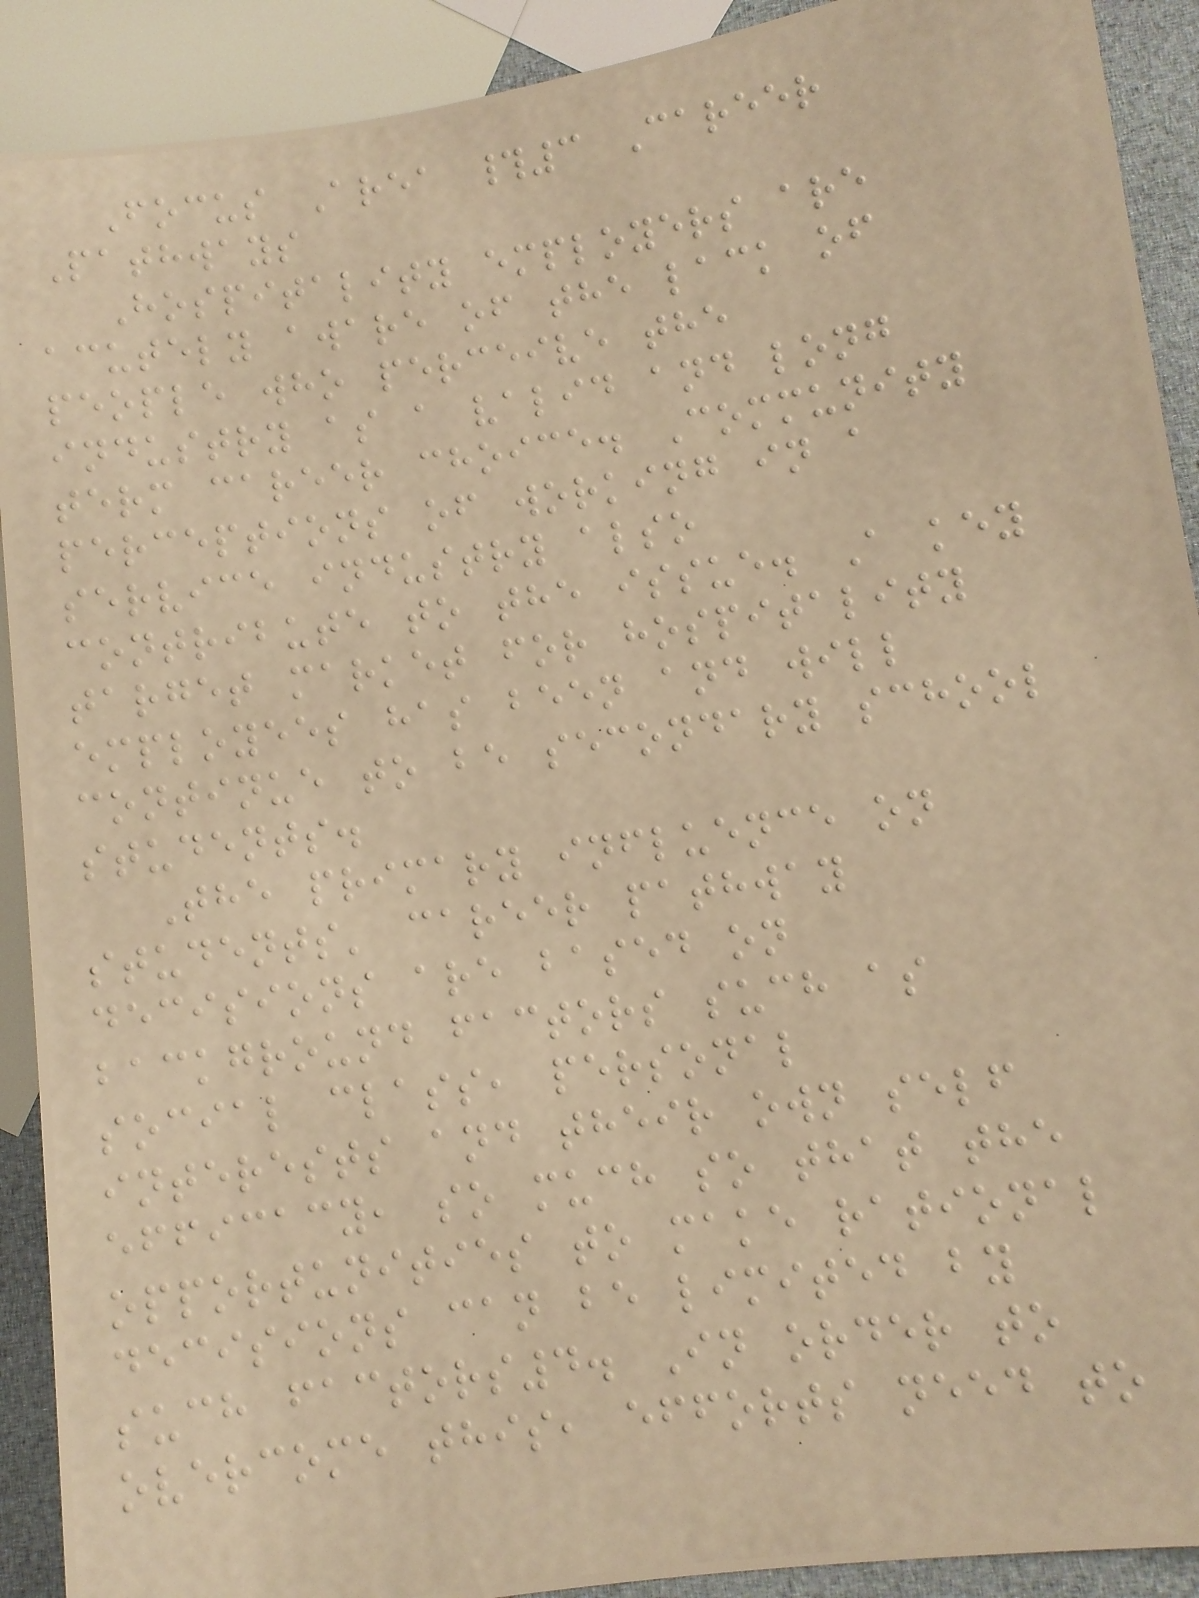Focus Area #3 Career
Pathways
Hospitality employers are
acutely aware of the lack of
people who perceive the
industry as a valid and long
term career choice. Community
perceptions of working in a
service industry also
contribute to the issue. A key
target market for hospitality
employees has been and will
continue to be secondary school
students.
The primary influence on
students' career pathway
decisions are based on
background factors such as
social class, personal
interests and their own self
efficacy, so much so that the
opportunities to make rational
decisions can be limited by
such factors4. In order to
overcome this, efforts need to
